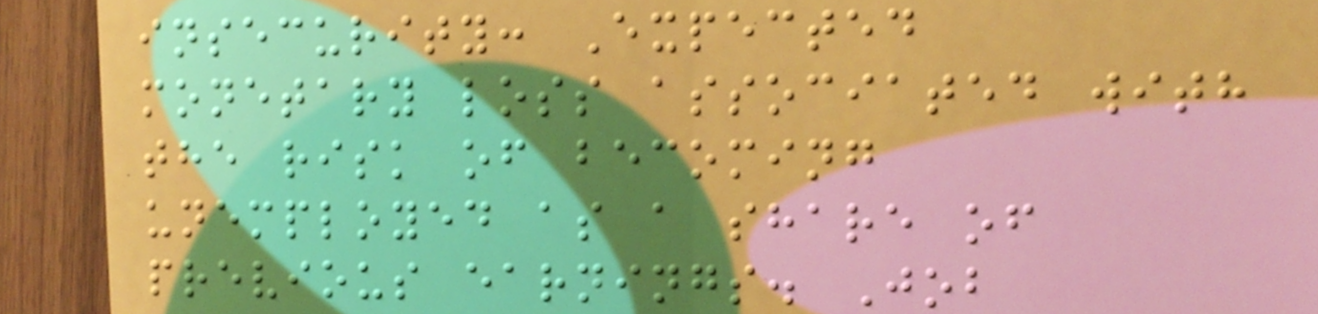insecurity: Expected
monetary loss associated with
the risk of becoming
unemployed as a share of
previous earnings. Job
